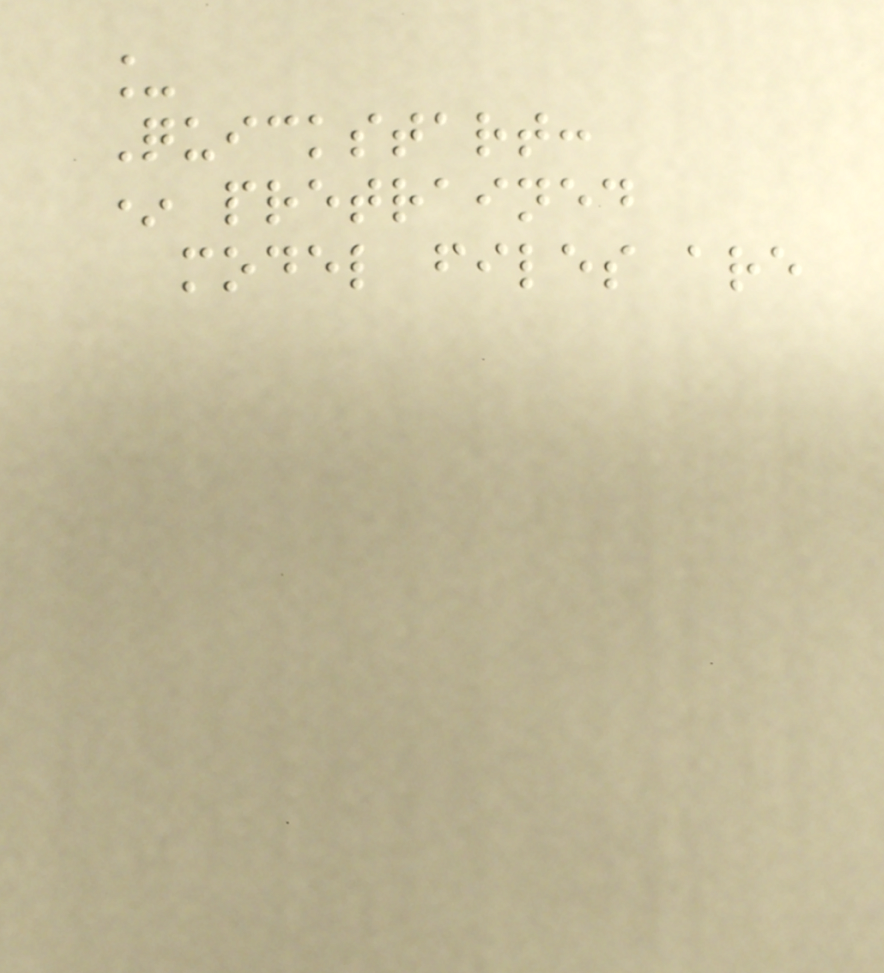_
Quickstart:
* pretrained
model files are
